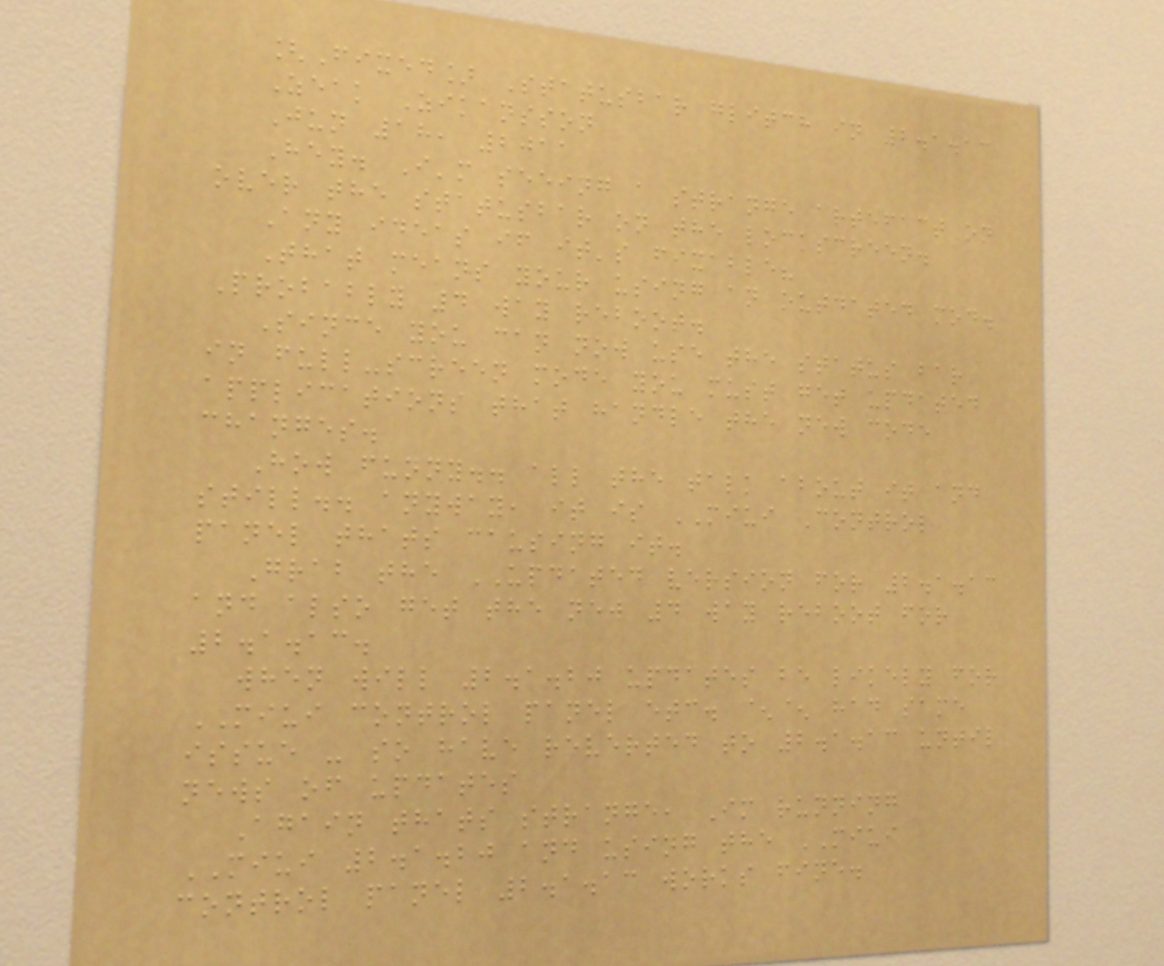[Fixed] Statusbar glitch in 2.1.13
Zeak Zikansson
Jun 18, 2011
Hey. I'm seeing a strange artefact on
over the statusbar on the lockscreen.
Any ideas if it's fixable?
That means your using an outdated mod.
Probably 4 way reboot.
Since you can now use the status bar
in full-screen mode you must get updated
applications that handle the new code
changes.
How funny.. all the talk about it and
still.. anyway, it is MIUI Control
panel thats causing it.
Grab the UPDATED version for 2.1.13
and also get the new 4 way reboot for
2.1.13.
when will 2.1.20 updates be likely for
MIUI control panel etc. ^^ had same
issue - so have reverted to 2.1.13 until
news of updates
Again thats strange, Im running
MIUI 2.1.20 and using the MIUI
control panel 2.1.13 works fine.
